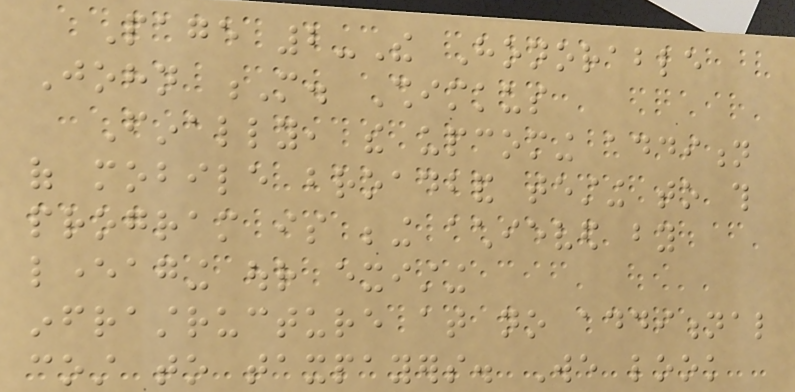Page 2-The Honorable
John M. Shimkus
Finally, the upcoming addition
of mobile broadband testing to this
program is being achieved by
leveraging our existing
infrastructure at no additional
cost to taxpayers. We look
